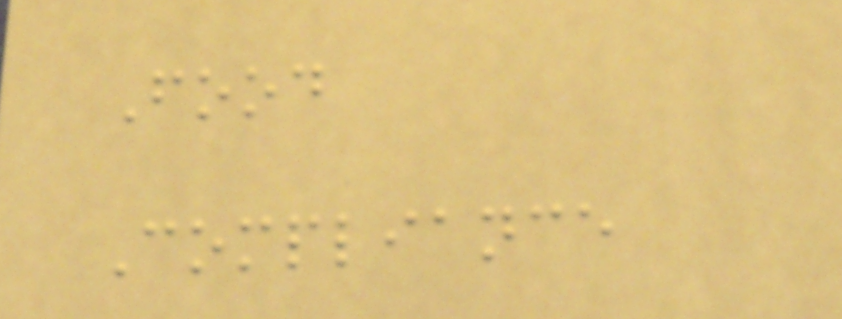Food
Compliance
